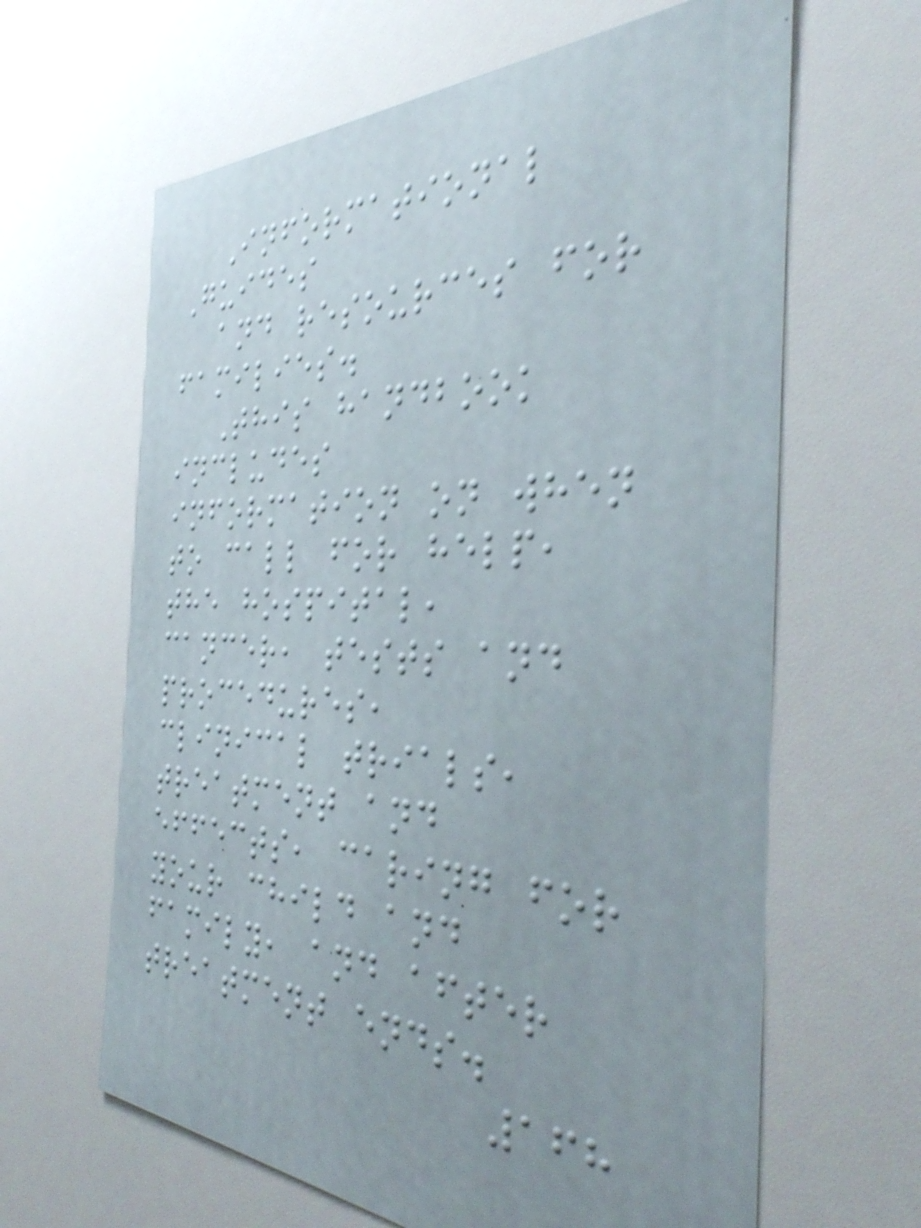Informational
Guides
and resources for
families.
This handbook
includes
information on when
to call for help,
the hospital,
cancer, tests and
procedures,
clinical trials,
treatment and
effects, caring for
your child and
family, and after
treatment ends.
168
